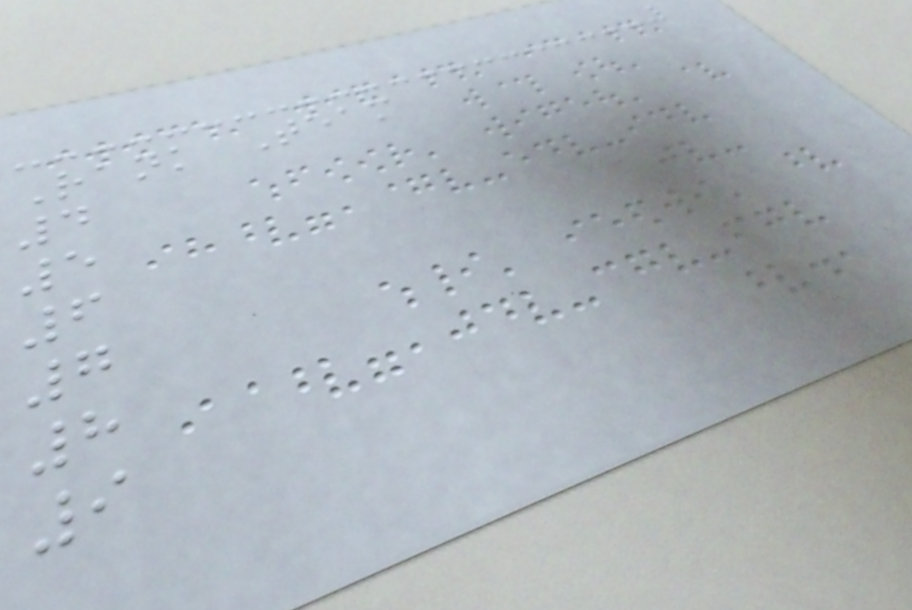Rank Team
4
5
6
7
8
9
